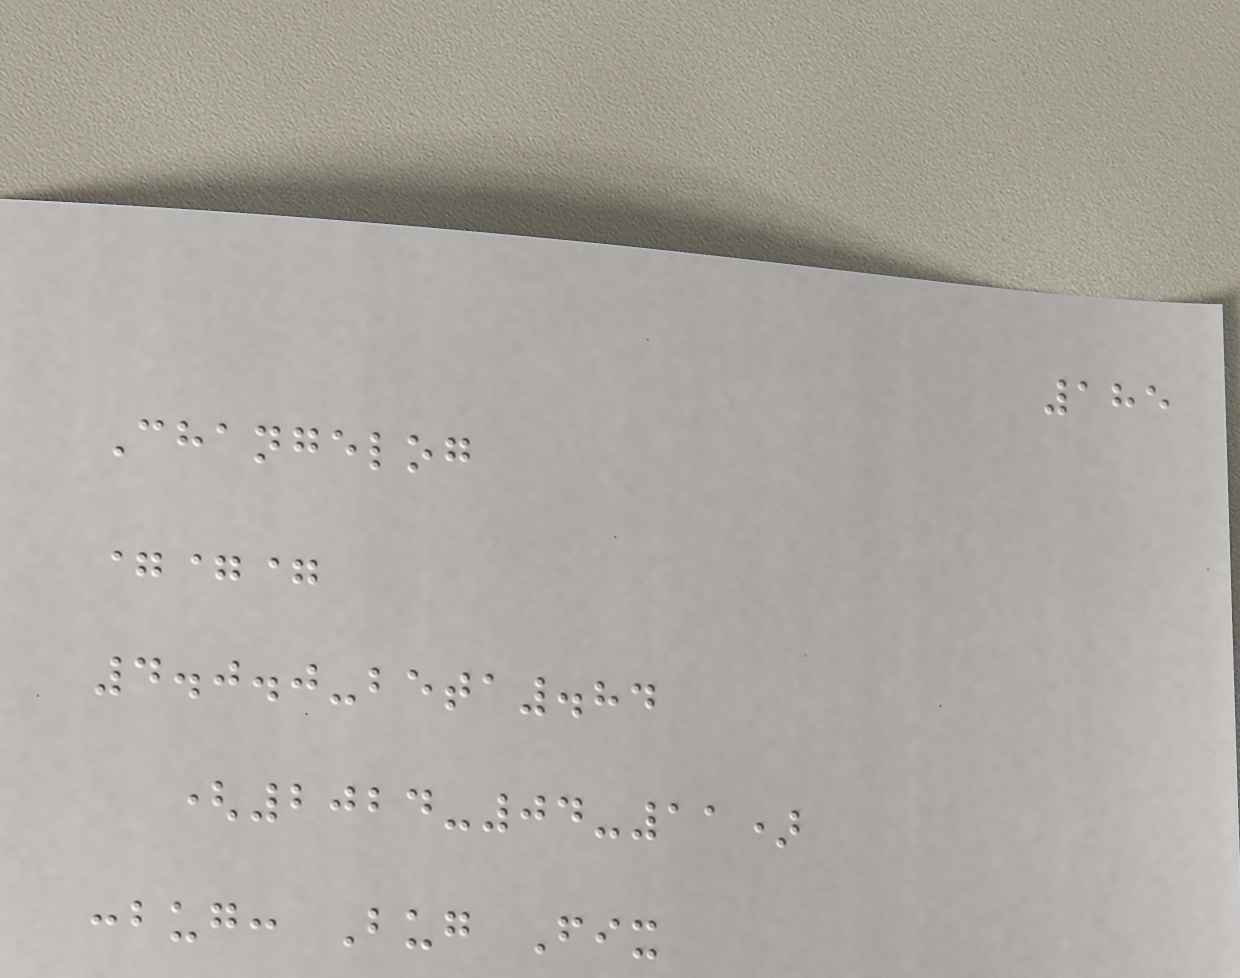185
Changelog
===
4.0.0-beta.84
(2024-04-11)
:bug: Bug Fix
